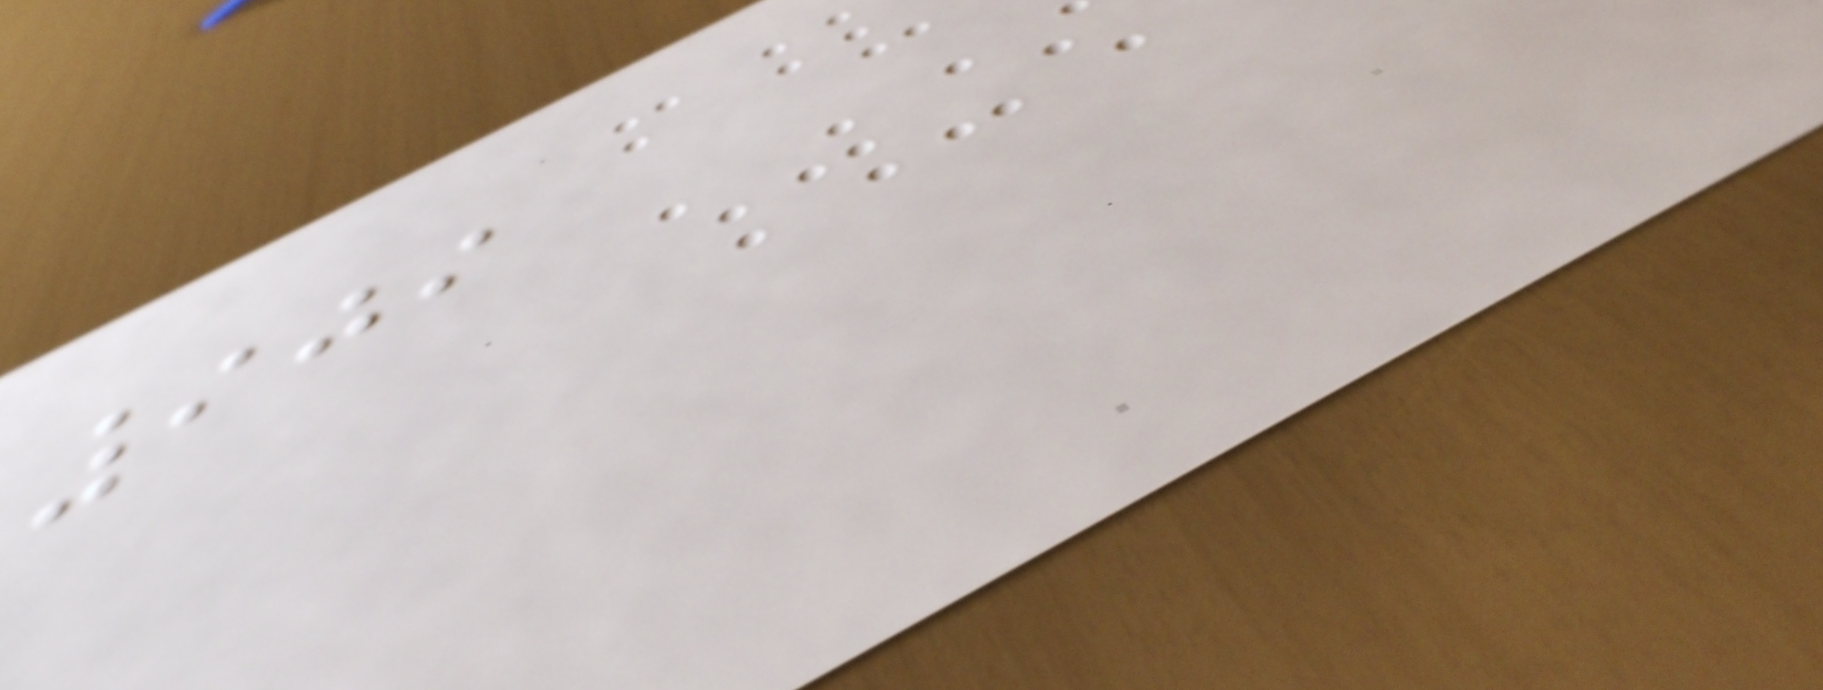909
